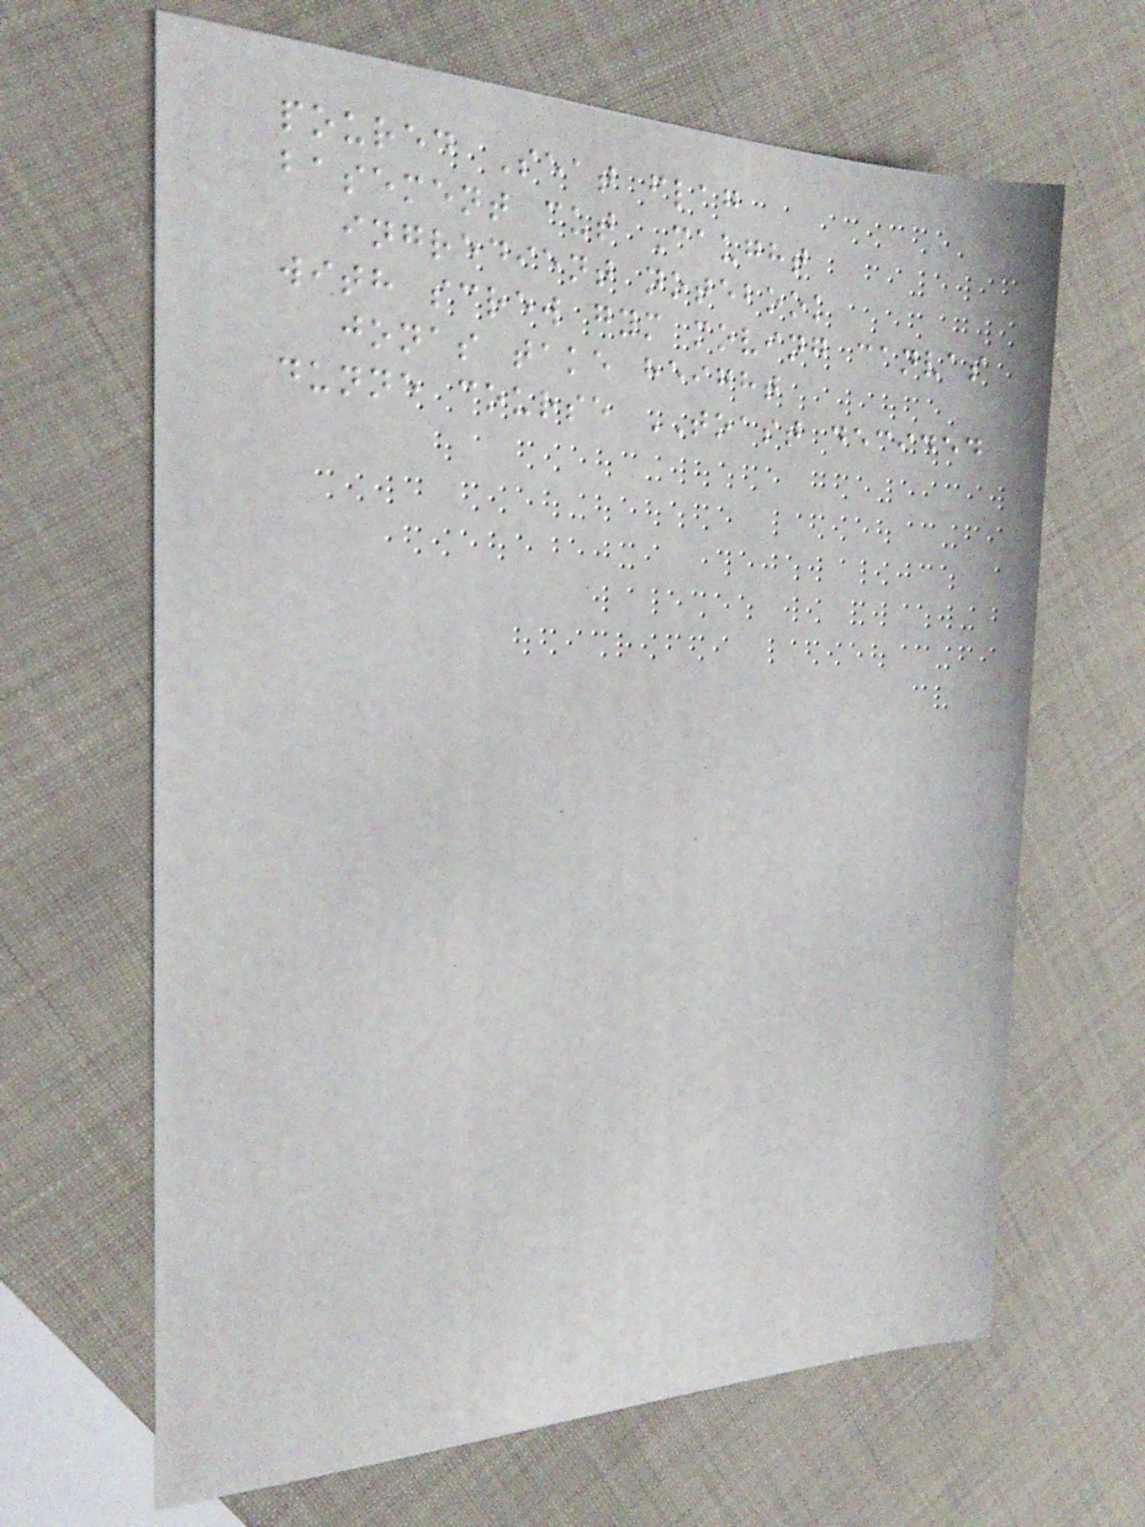poured Seat flag
basement cut Caught
ingredient notebook
with screw gym moving canvas
jonas take height
dunne course TOAST decided
